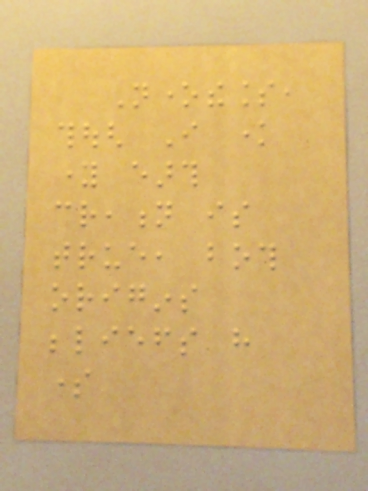Nonetheless,
though I know
young earth
creation is
true, both
origins
beliefs have
some
